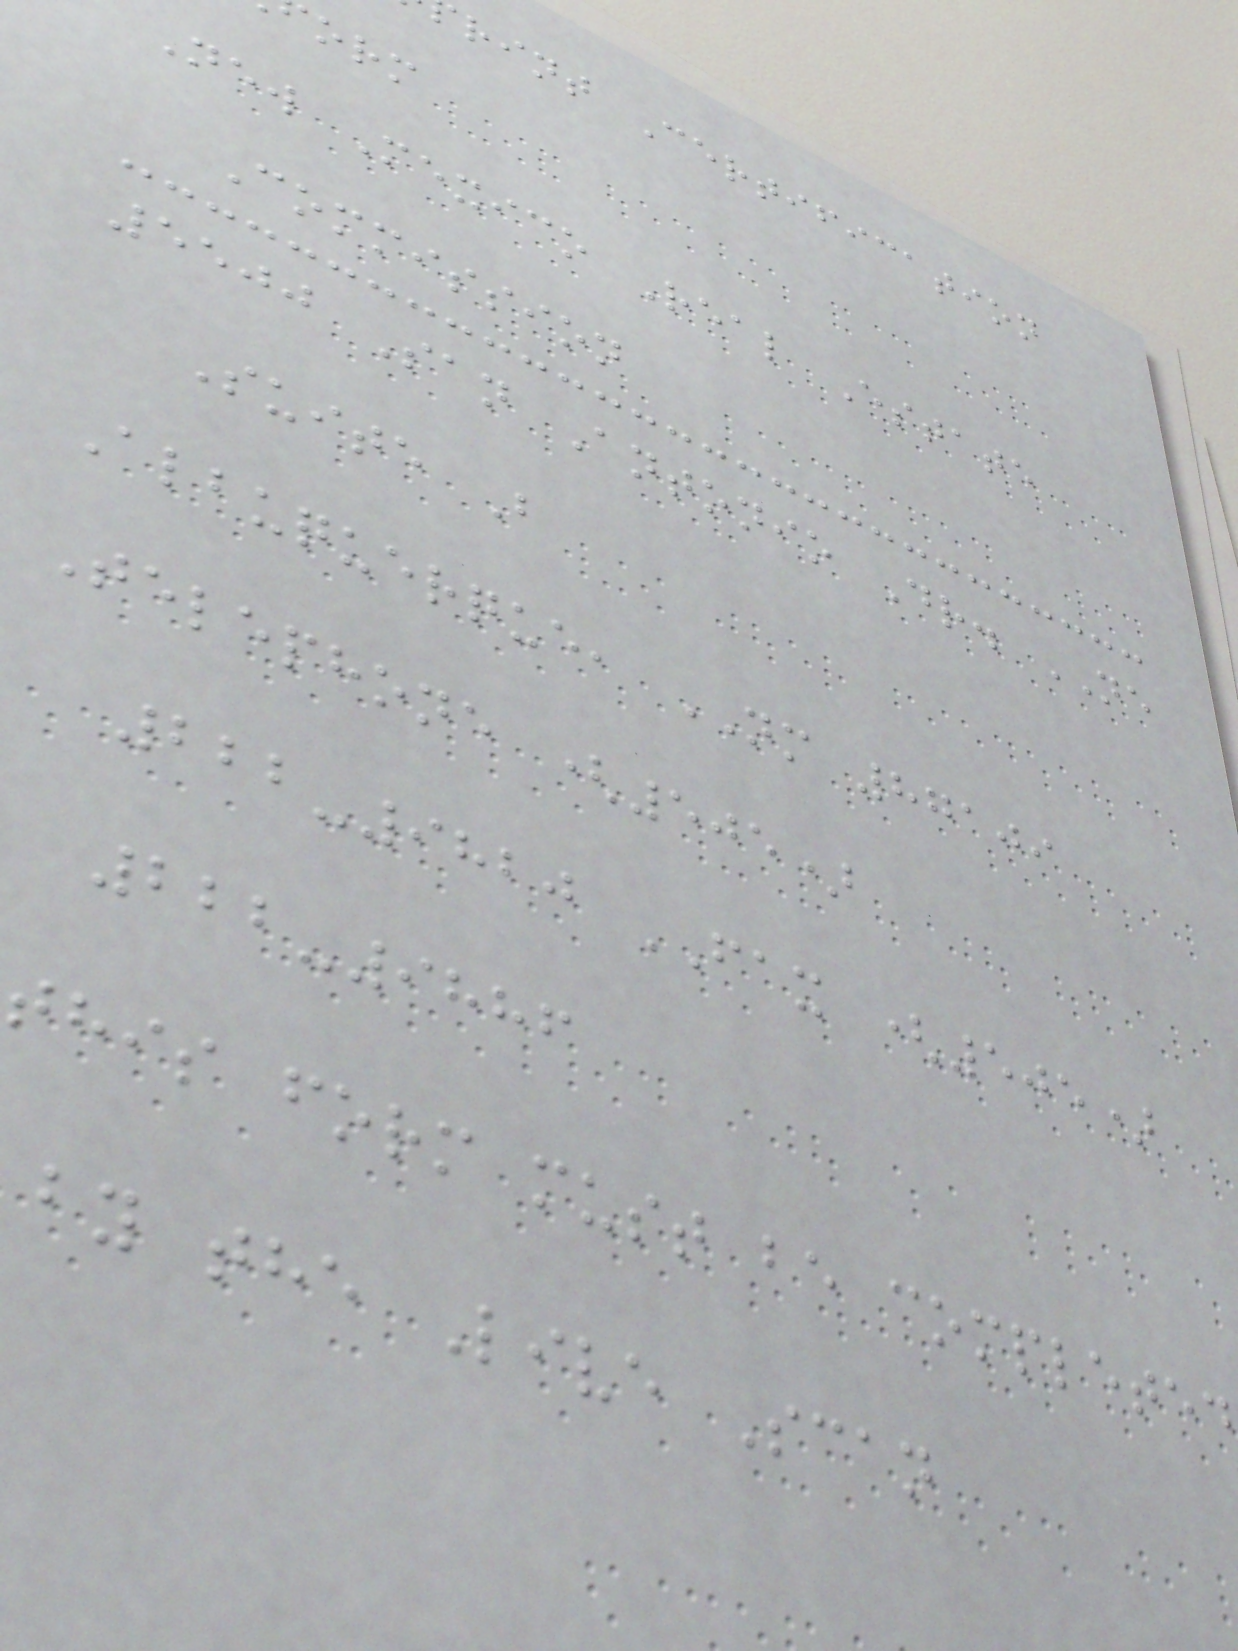rint Certification
New Mexico Real Estate
Commission
5500 San Antonio Dr. NE
Suite B
Albuquerque, NM 87109
Telephone (505)
222-9820 FAX (505)
222-9886
this form must be completed
by the Live Scan
